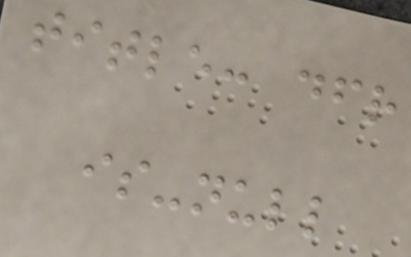title: dfr
is-null
